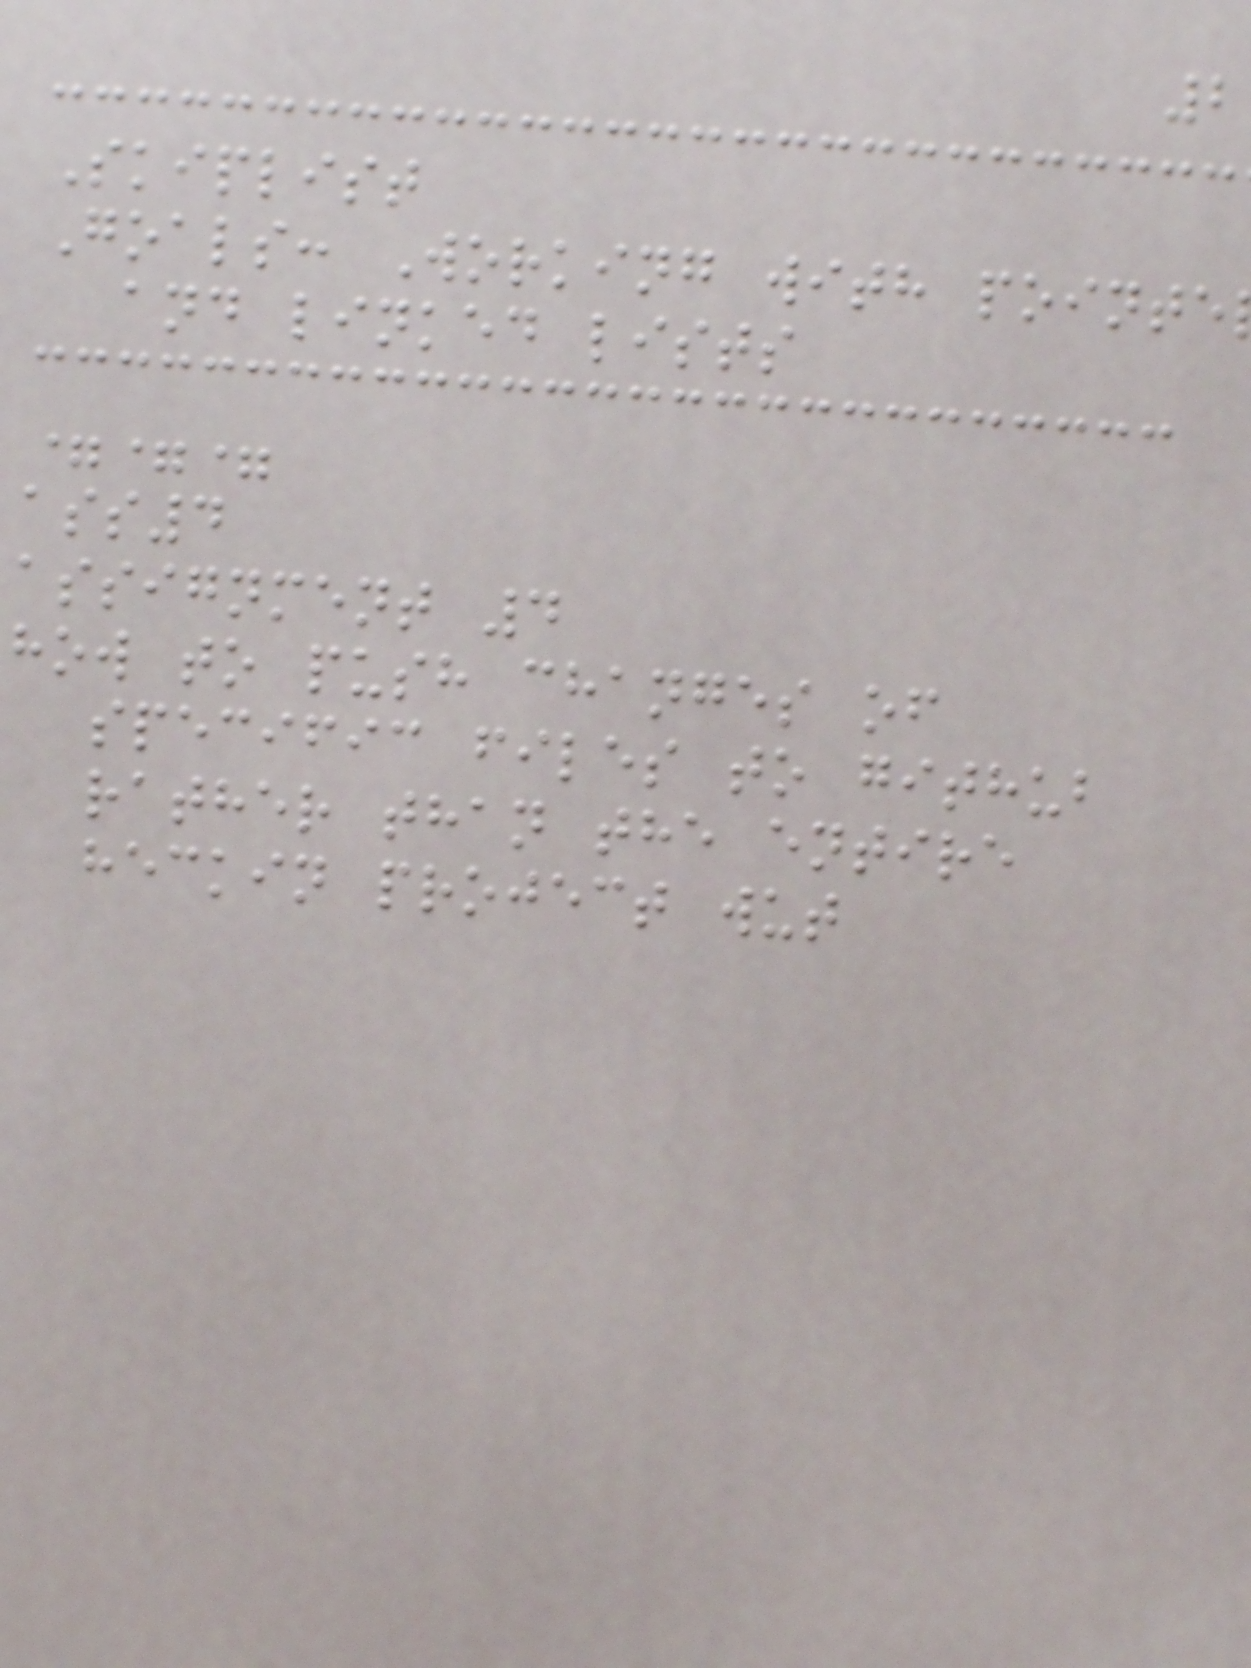Skiplist
Goals: Working with pointe
and linked lists
===
ass4
assignment 4
how to push changes of
specific files to github
rather than the entire
heckin project wut
